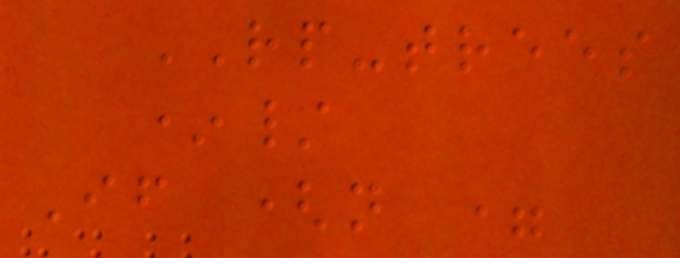RP-trees
*/
If (n =
